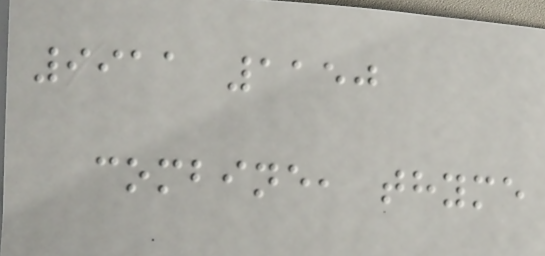9911 1150
combine, thyme
